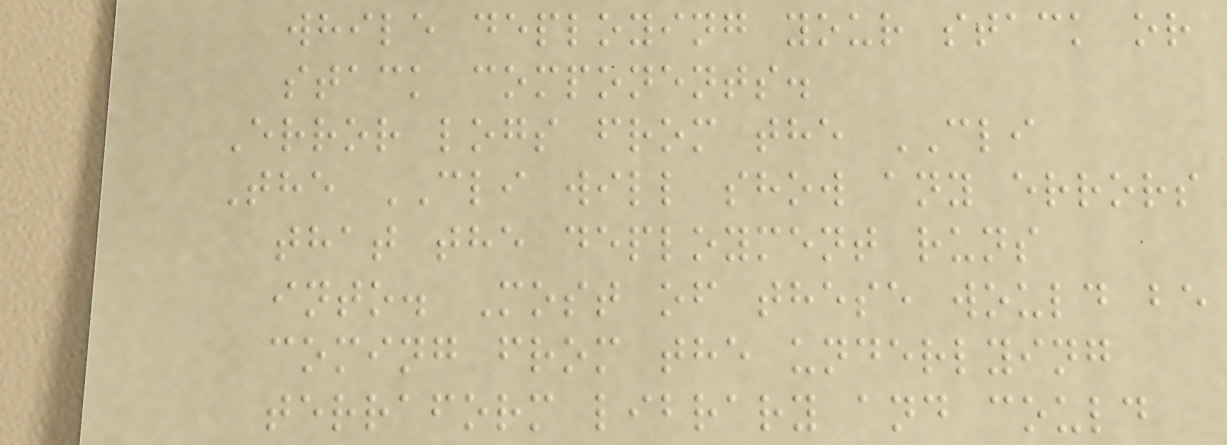while deploying your stack or
stack components.
Error logs from the CLI
The CLI will show any errors
that the deployment runs
into. Most of these would be
coming from the underlying
terraform library and could
